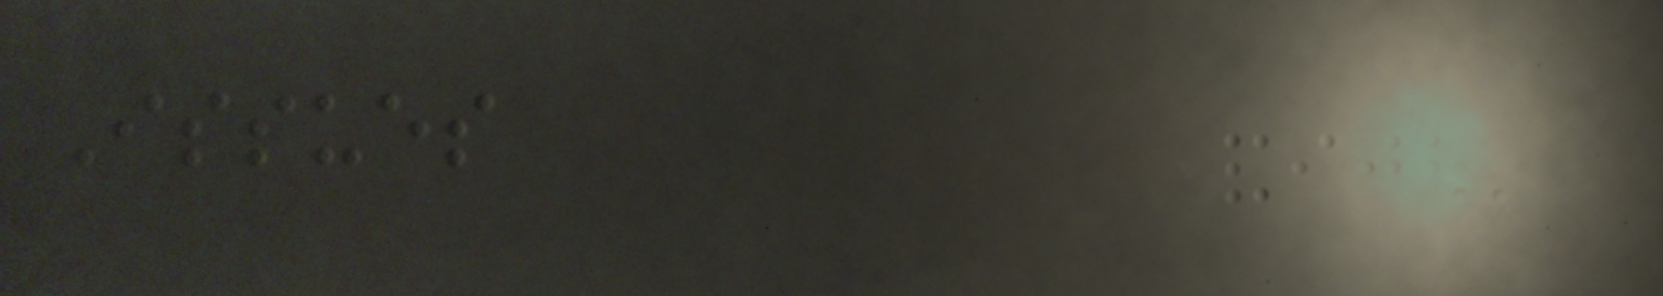Issues
